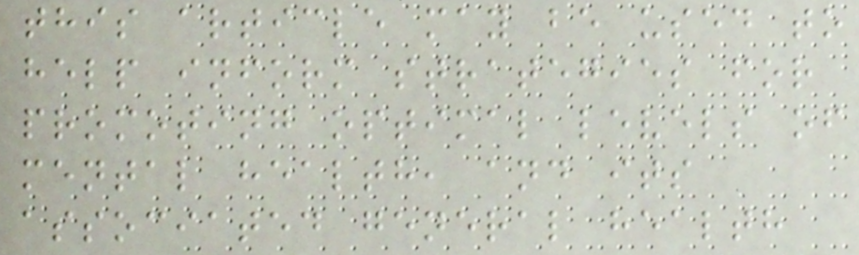this article may be used to
help inform strategies for
promoting optimal levels of
mental health, and its
associated general health
